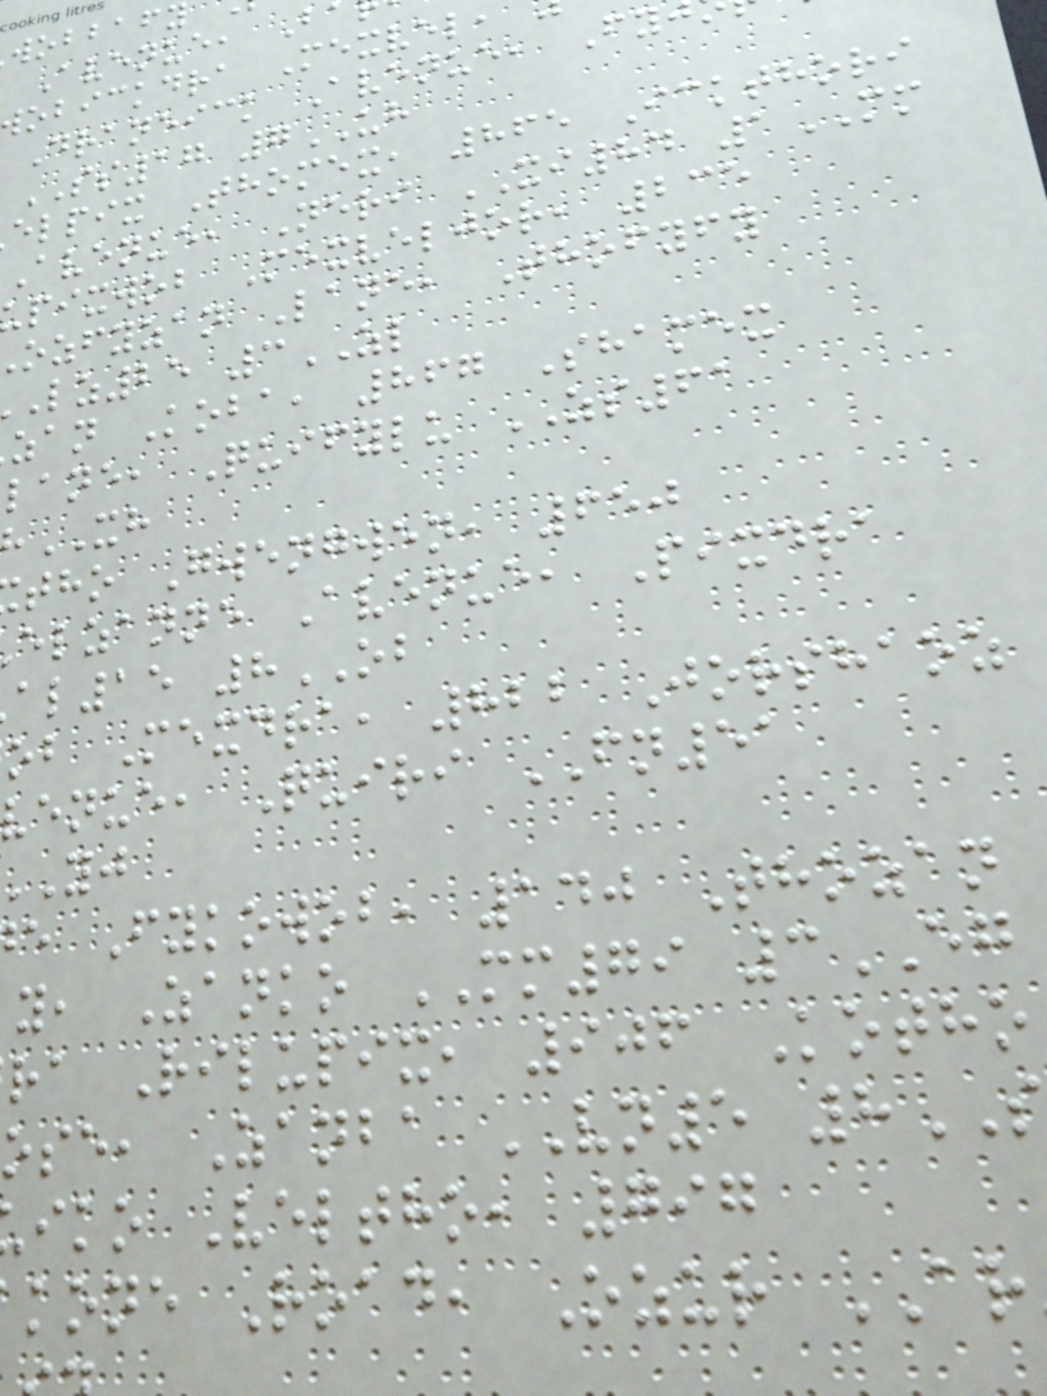Avenue, B
obickdra Mexvel,
Draneick Avenue, Fy
SS17 7UH
elpix Thomex, 865 Ickthori
Avenue, Neri XI84 1MM
pixwob Mexveljor, 235
ozfyzan Lane, Thofyfy
lz25 3ZL
zan Koba, 867 Shamex
lane, Quifylu ZS61
XH
tho Gwengwen, 650
elzanne Avenue, Pixdra
al15 8OB
ob Mexdra, 822 Jorshaoz
venue, Quiri FN51
e Fykowob, 140 Thozan
y, Zanko MM79 3EG
ra Rilupix, 906 Kotho
ose, Zanba VN5 8
iko Veltho, 797
kone Road, Ozur AR
